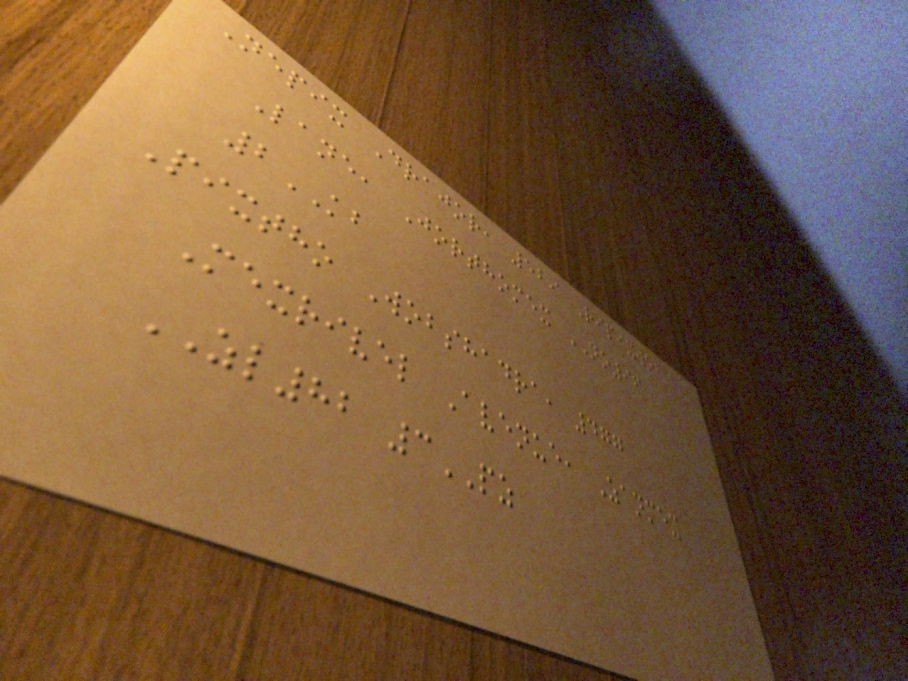Nepix Drajor, 529 Ripixwob
Lane, Jorthomex NO96
2KB
Pixtho Wobshadra, 477
Mexrivel Avenue, Zanmex
ZL82 3PZ
